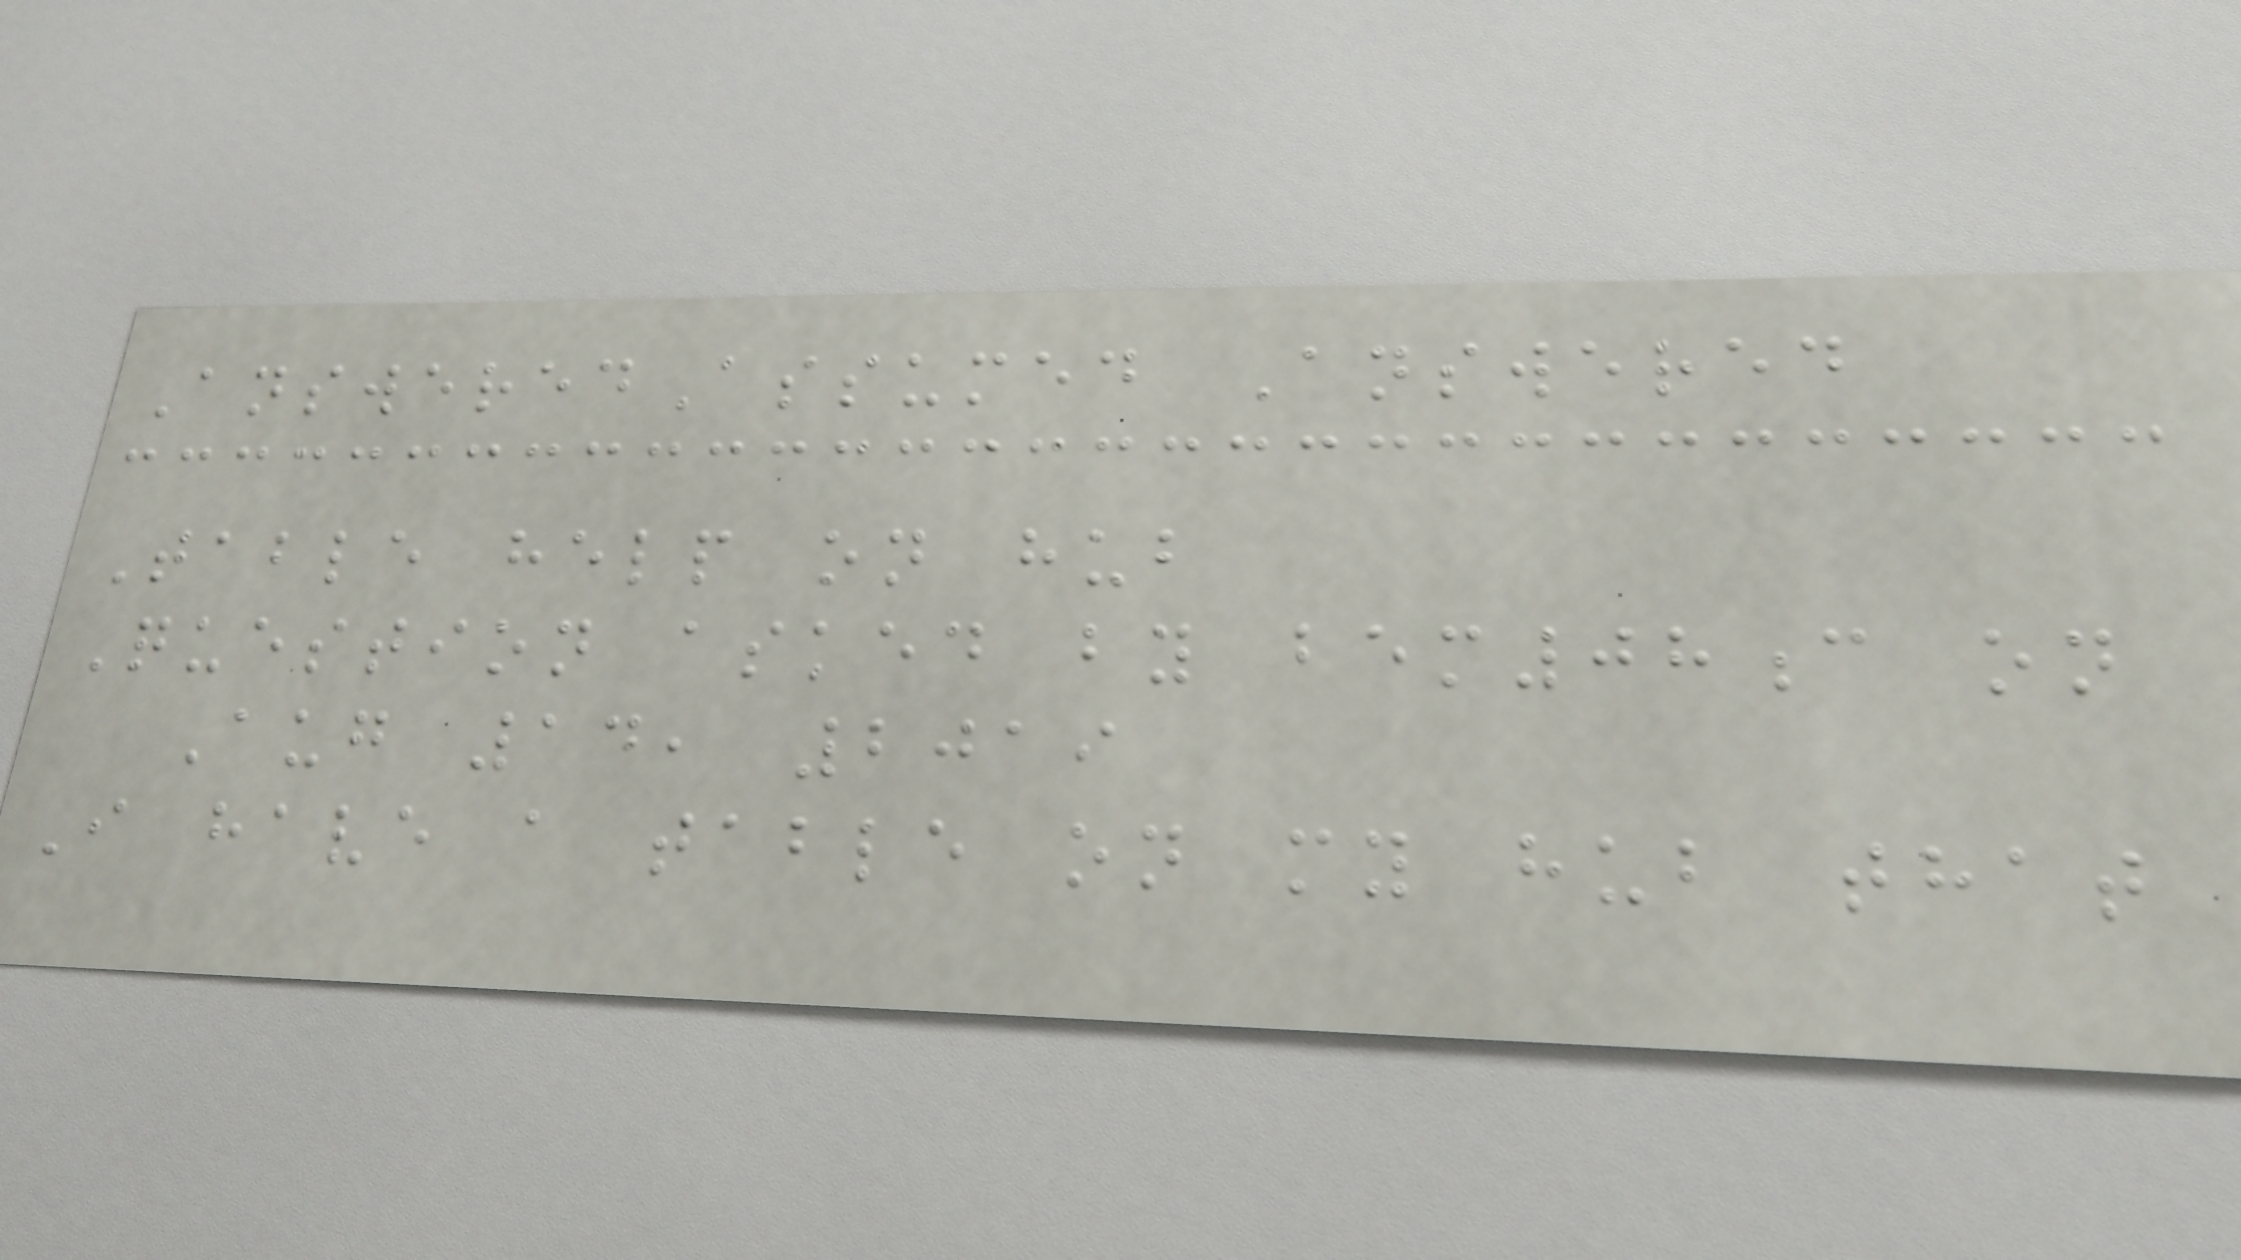AnsweredAssumed Answered
Table help on hub
Question asked by bem08c on
Aug 14, 2019
I have a table on my hub that
